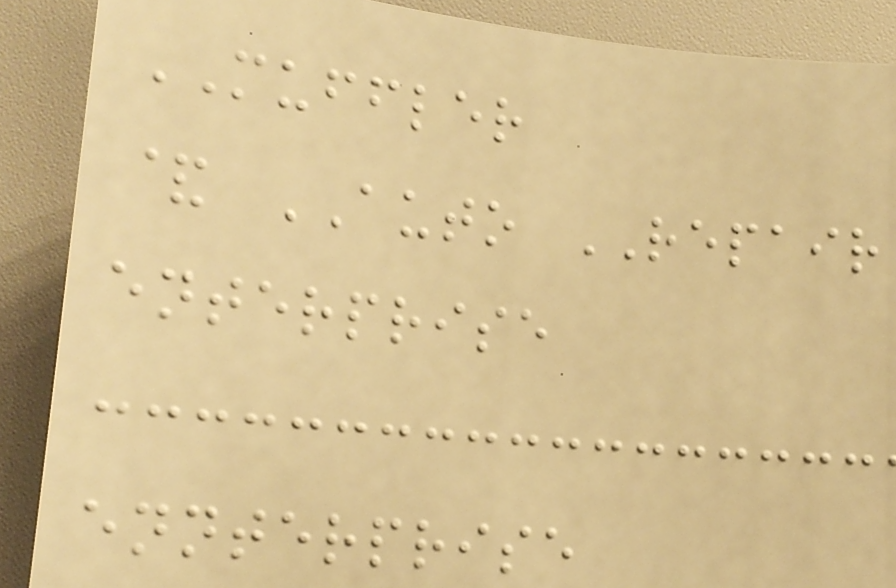MUFFLER
& AUTO REPAIR
enterprise
ennterprise
